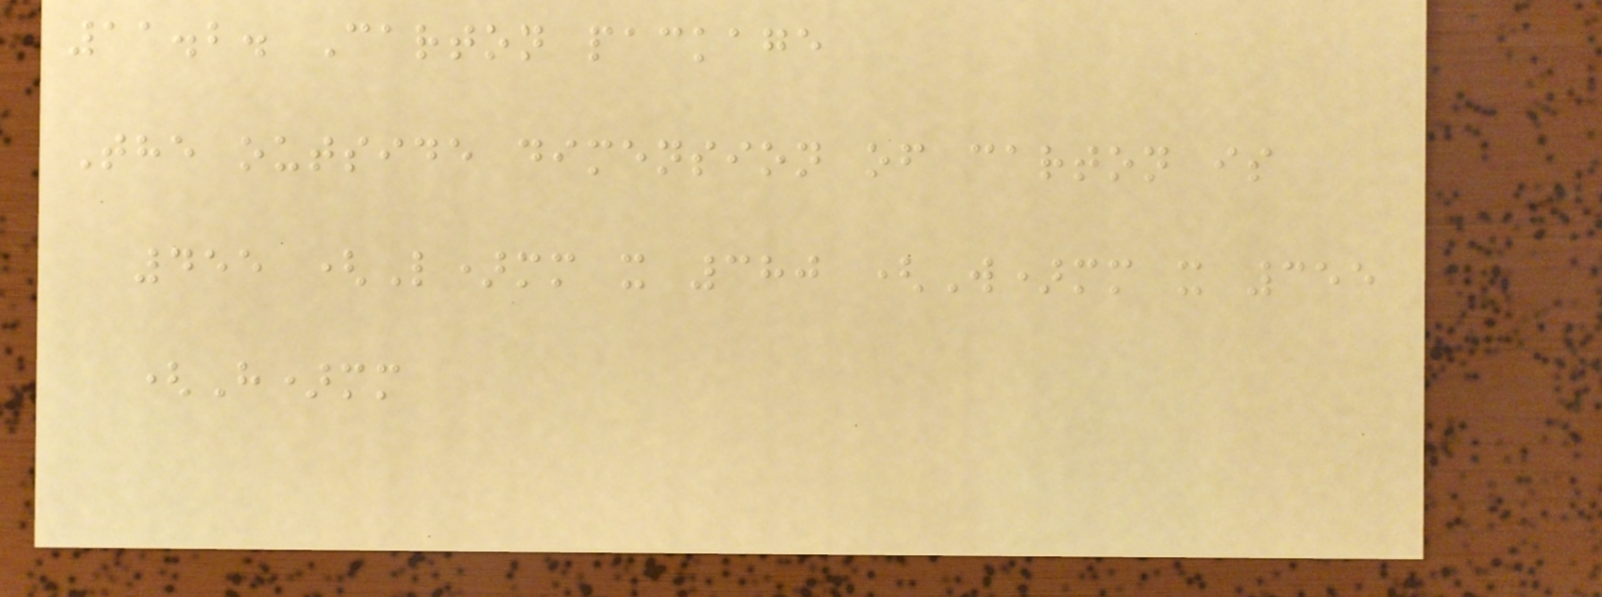11.2. Carton package
The outside dimension of carton is
455 (L)mm x 380 (W)mm x 355
(H)mm
